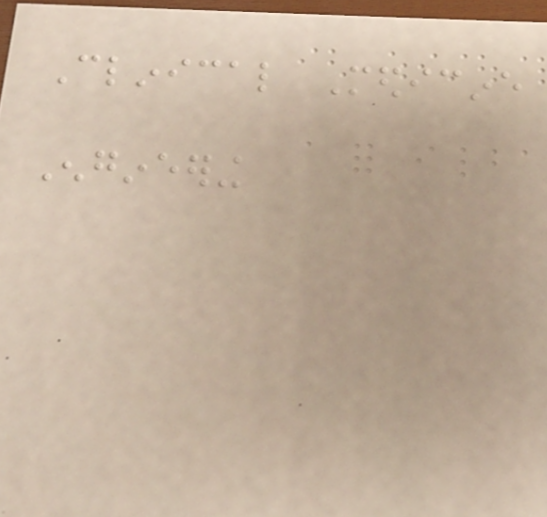Clinical Medicine
Engineering
